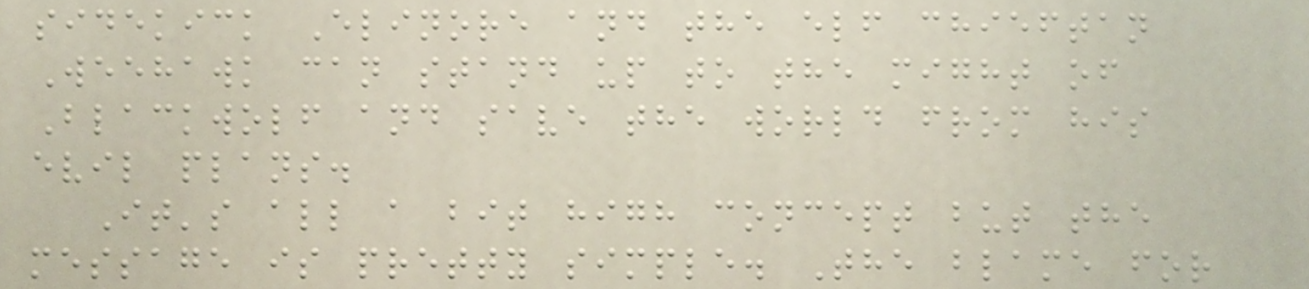sidekick Elinore and the elf chieftan
Weehawk can stand up to the might of
Blackwolf and save the world from his
evil plans.
It's all a bit high concept but the
message is pretty simple. The blame for
